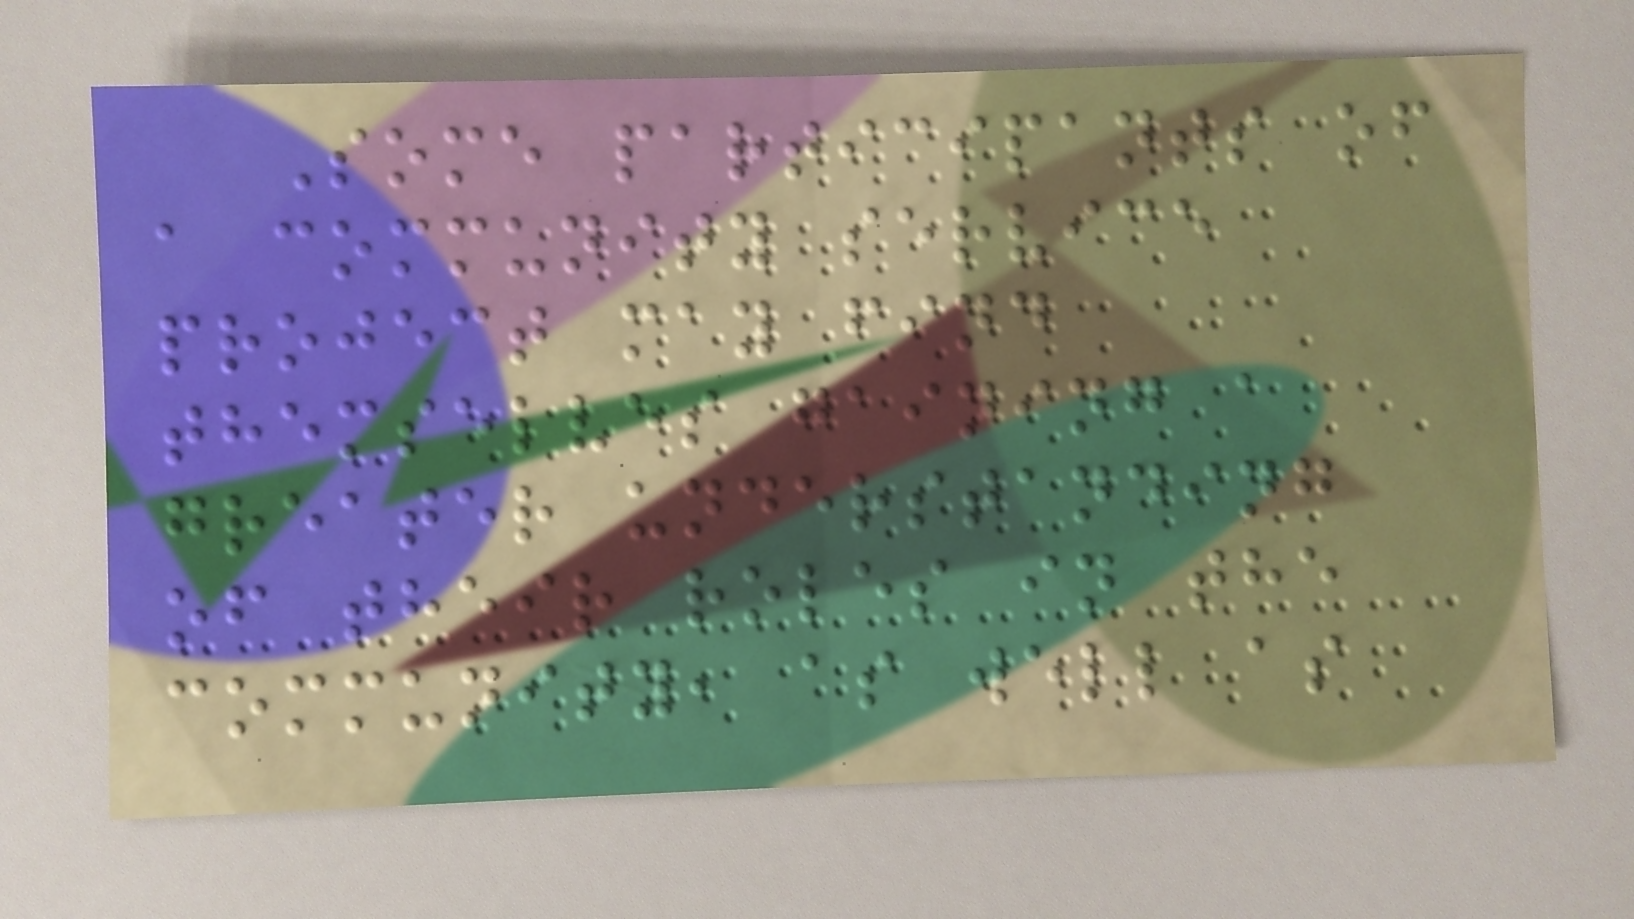Some participants of
a community service
project may find
themselves gaining a
greater understanding
of their roles in the
community, as well as
